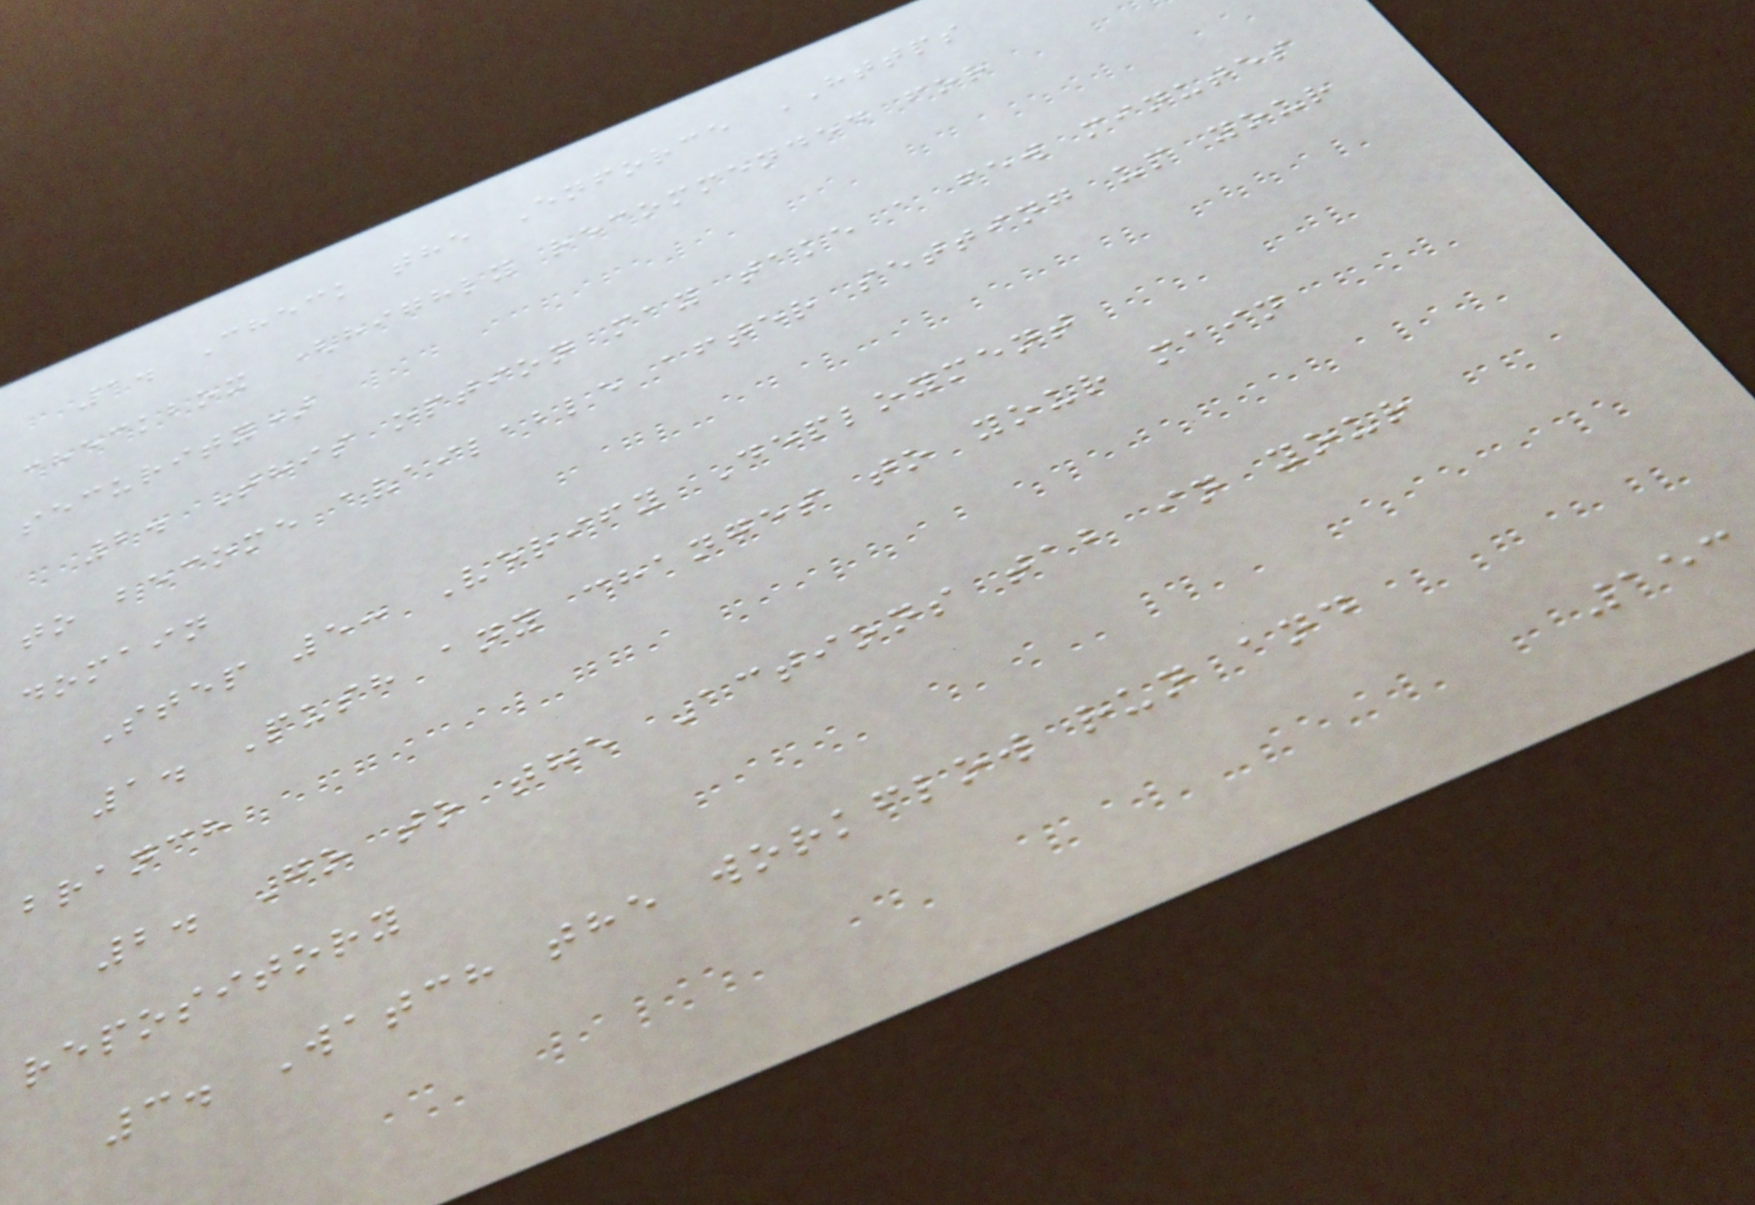1. Check the Enforce HTTPS
checkbox (highly recommended for
security)
2. This option may take a few minutes
to become available after setting up your
domain
Step 5: Verify Deployment
1. Push any changes to your main
branch
2. Go to the Actions tab in your
repository
3. Watch the workflow run and
153
